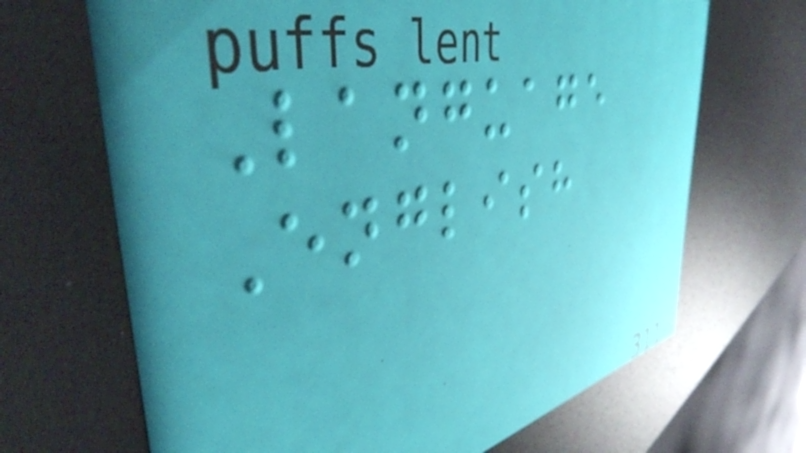Language
English
